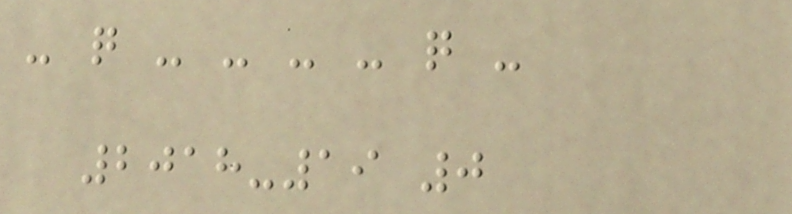- q - - - - q -
2018-19 0
